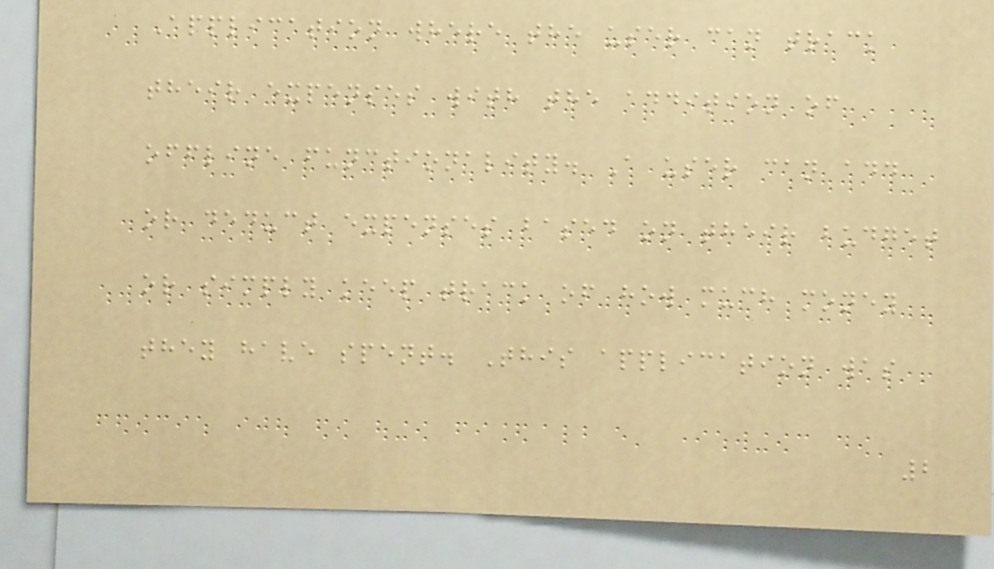Application where the user can track
their expenses with the addition of
offline functionality. A user can add
or deduct expenses based on their budget
or simply keep track of how much money
they have spent. This application was
2
